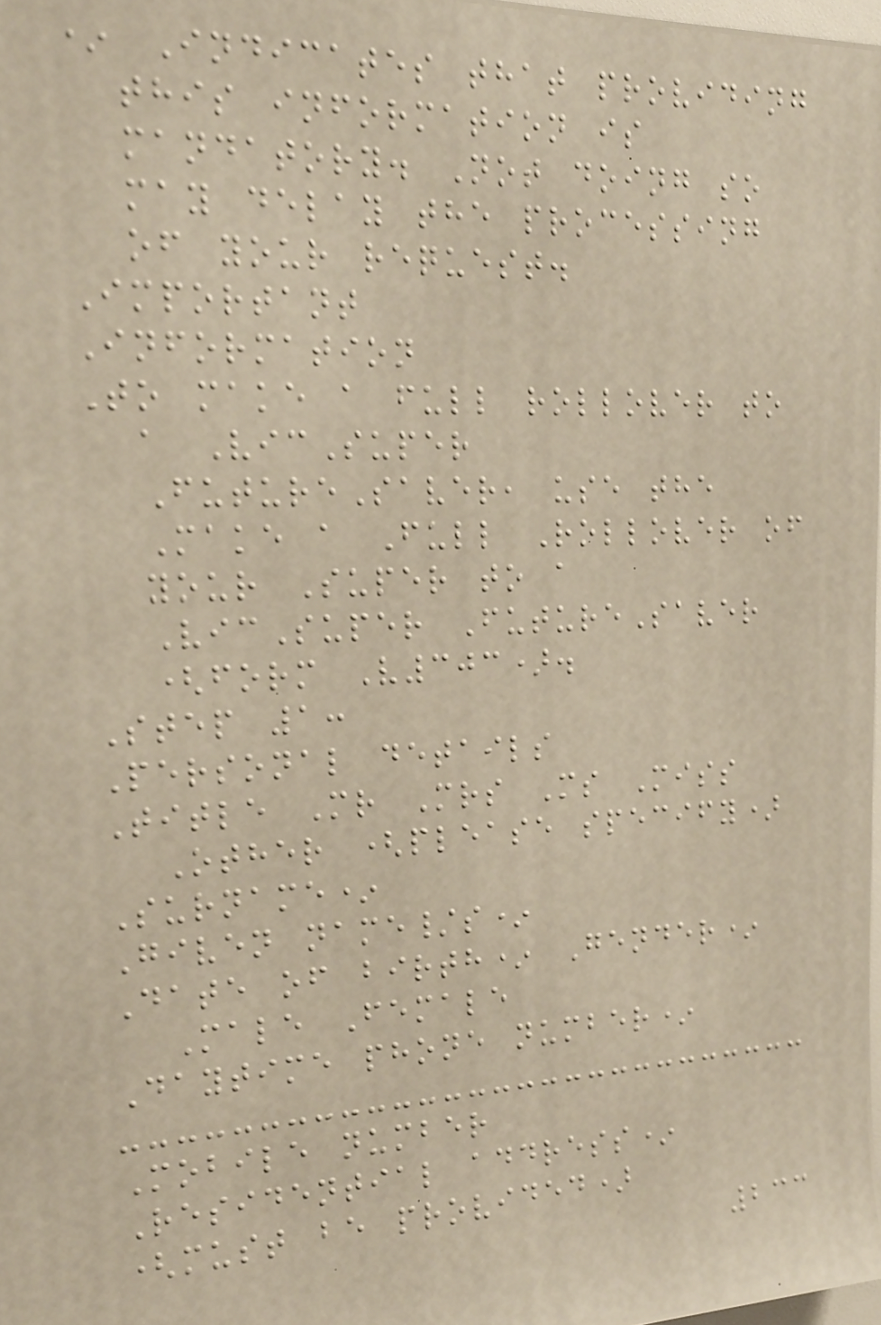* Indicates that providing
this information is
mandatory. Not doing so
may delay the processing
of your request.
Important
Information
To make a full rollover to
a VicSuper
FutureSaver, use the
Make a Full Rollover of
your Super to a
VicSuper FutureSaver
(form V303).
Step 1:
Personal details
Title Mr Mrs Ms Miss
Other (please specify)
Surname*
Given name/s*
Date of birth* Gender*
Male Female
Daytime phone number*
Mobile number
Residential address*
(must be provided)
233
